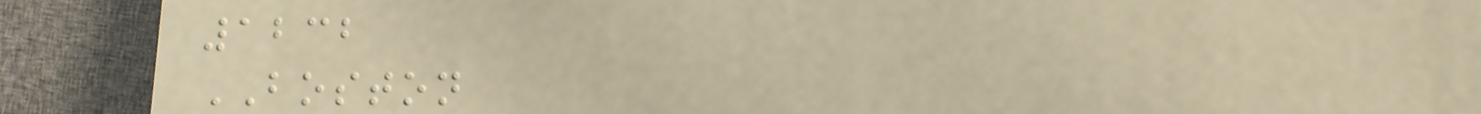1232
BOSTON
